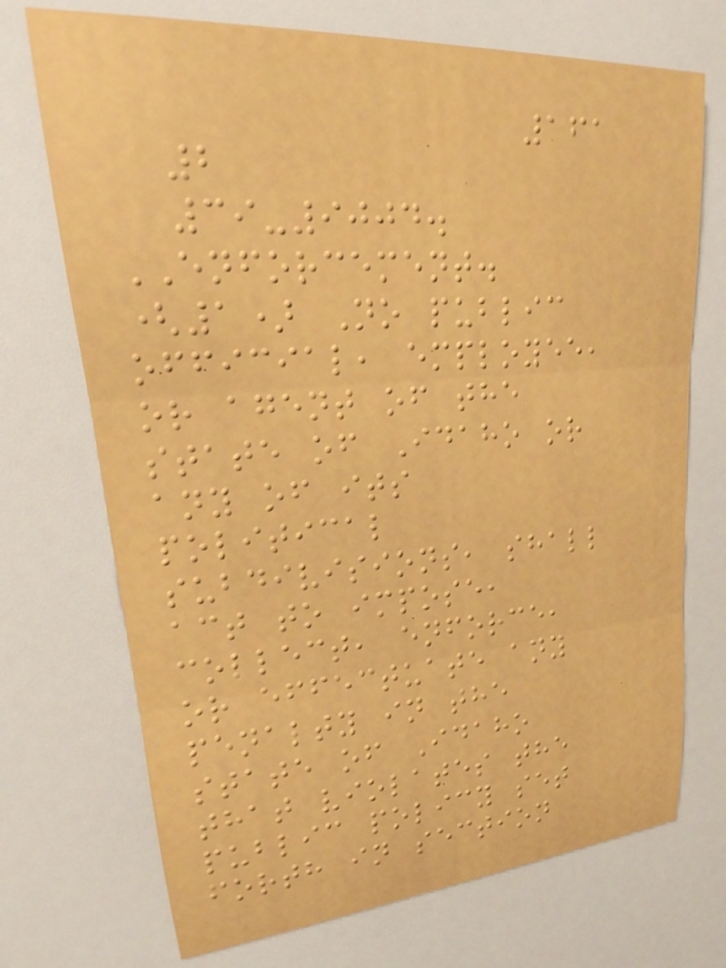161
2
39-9004.
ENFORCEMENT.
(1) No public
official, employee,
or agent of the
state of Idaho or
any of its
political
subdivisions, shall
act to impose,
collect, enforce,
or effectuate any
penalty in the
state of Idaho
that violates the
public policy set
forth in section
